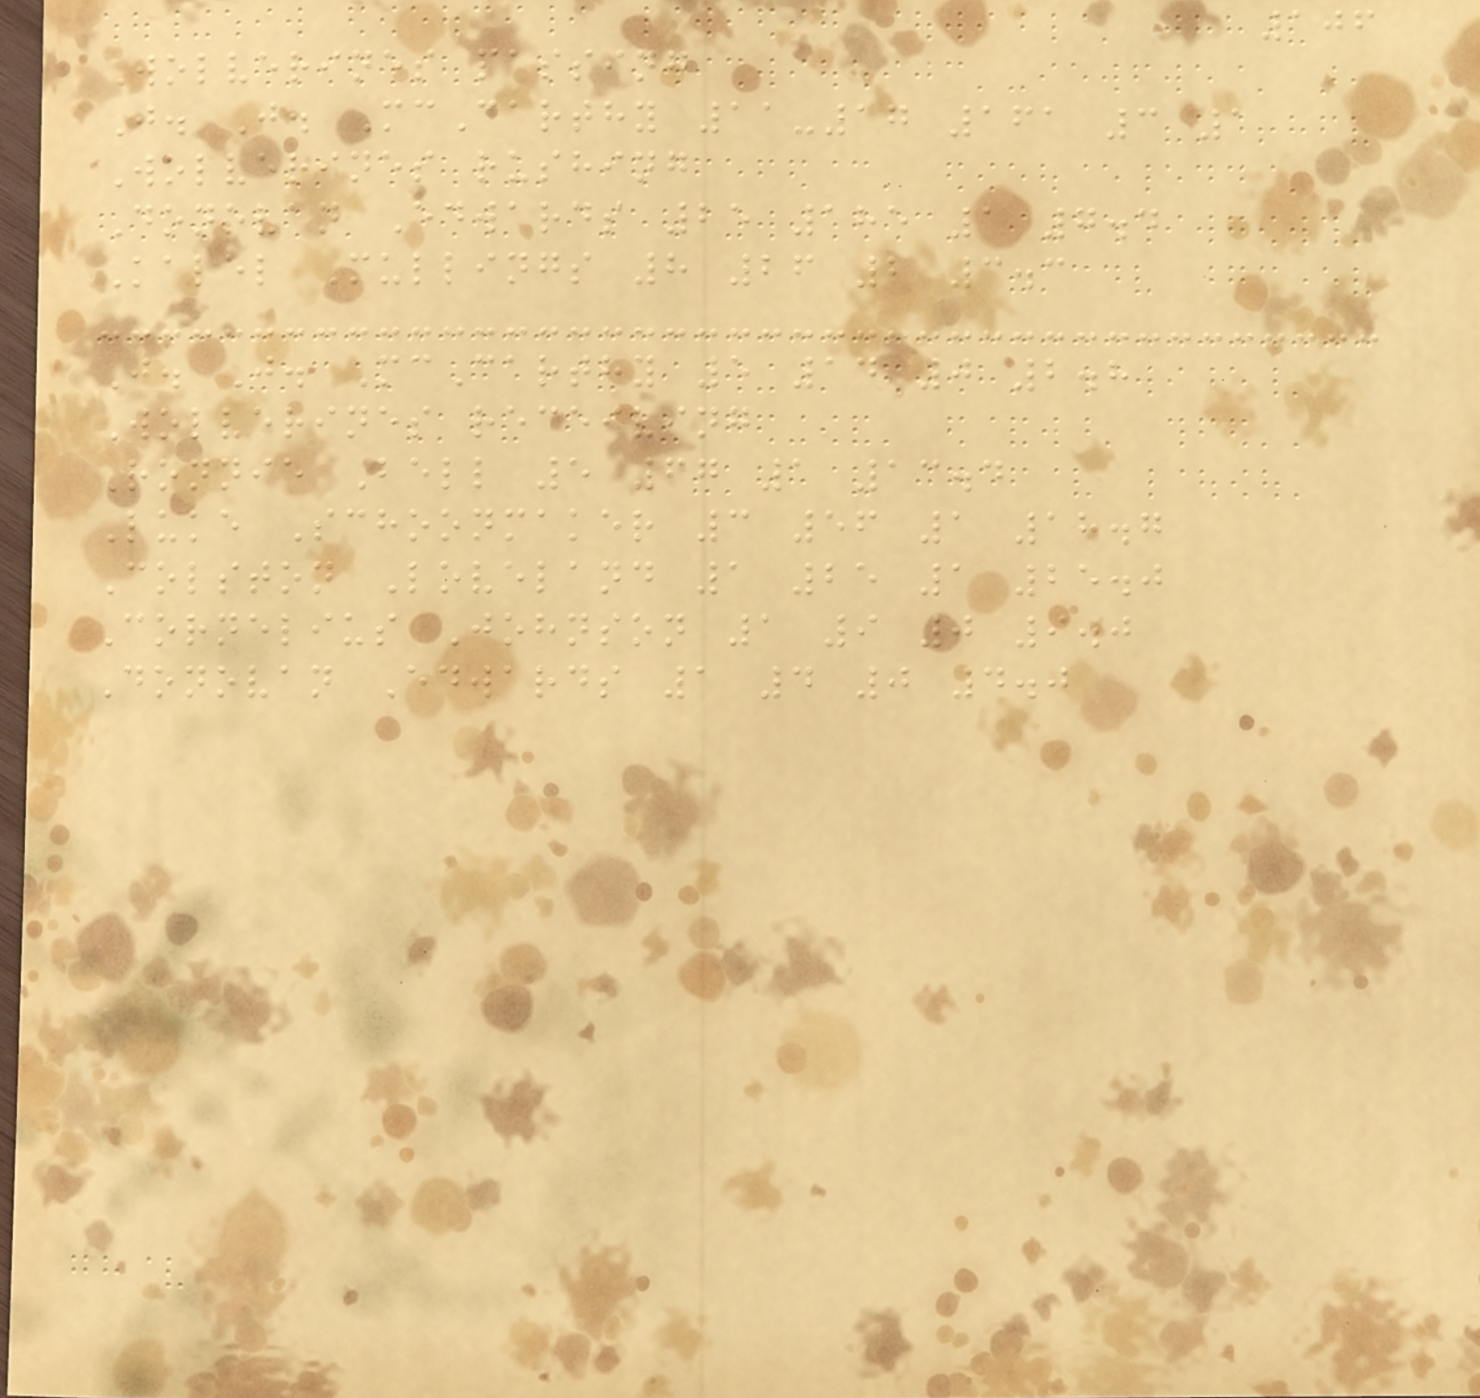106
Wolverines passing
J. J. McCarthy 11-17 161 3 1
Wolverines rushing
Donovan Edwards 25 185 1 7.4
Kalel Mullings 8 26 2 3.3
J. J. McCarthy 5 14 0 2.8
Wolverines receiving
Ronnie Bell 5 67 1 13.4
Luke Schoonmaker 3 56 1 18.7
Colston Loveland 1 25 1 25.0
Cornelius Johnson 1 9 0 9.0
Donovan Edwards 1 4 0 4.0
